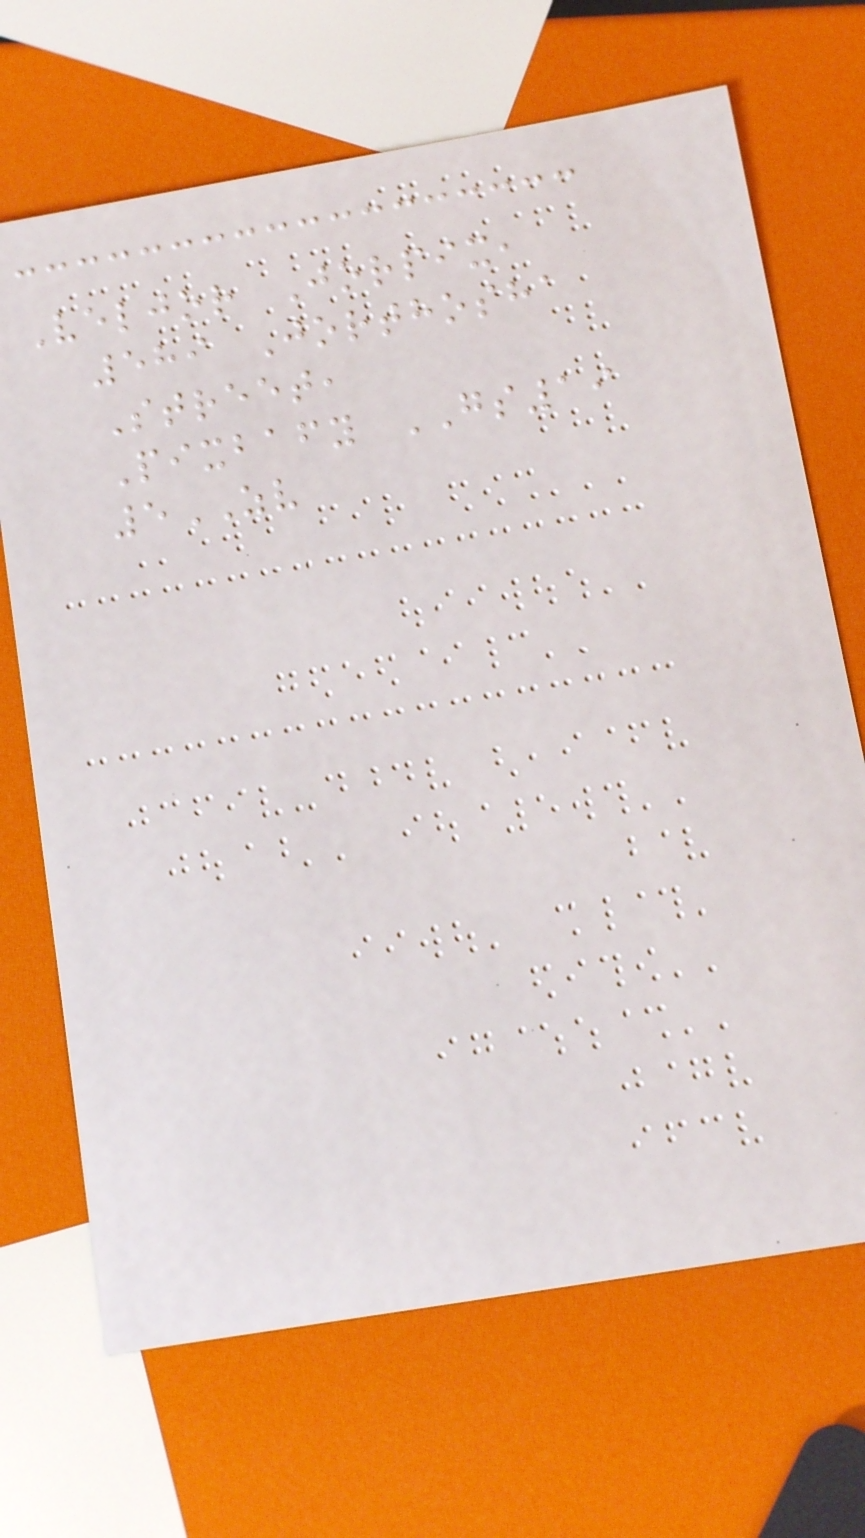Veljor Jorpix,
589 Jorthosha
Street,
Pixbafy GS19
5ZV
